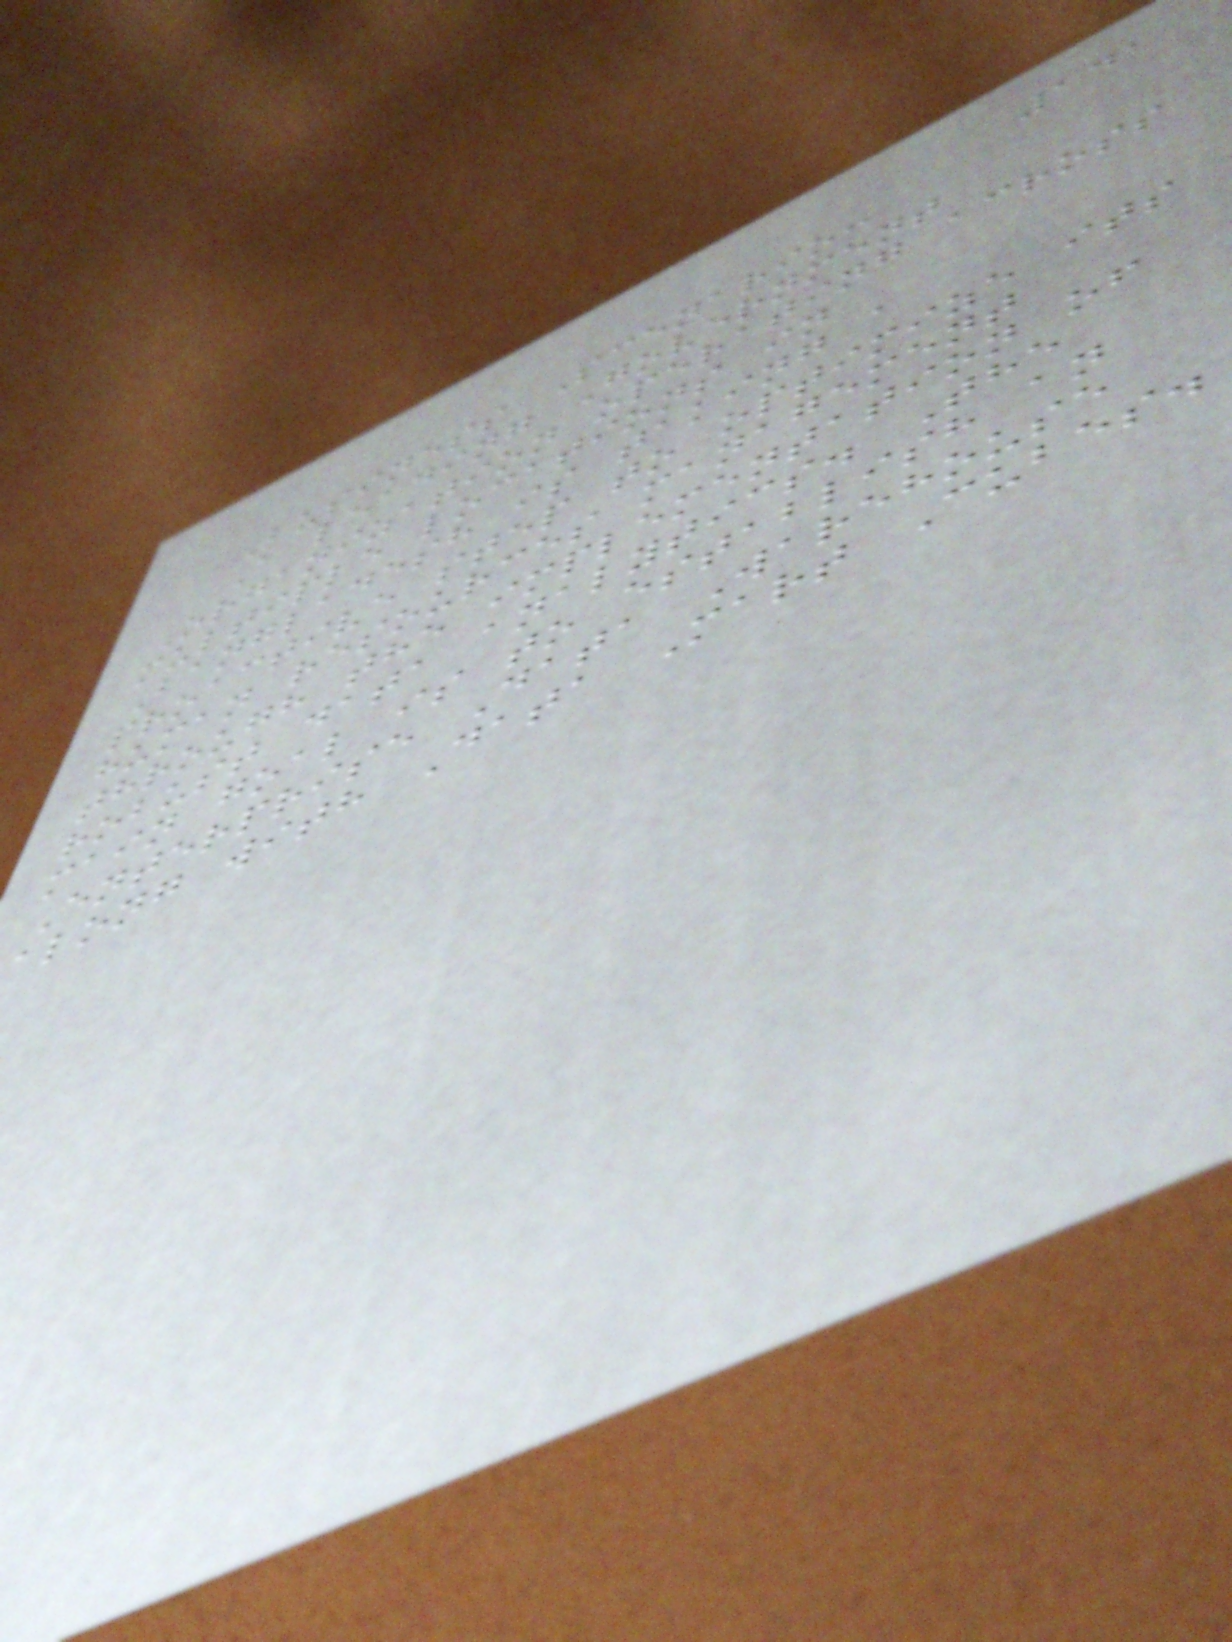141
Business Scenario:
A leading Government
Organization operating across
multiple locations in
Bangladesh is taking a
proactive step to optimize its
human resources management
through the implementation of
robust data analytics. The
main goal is to establish an
Enterprise Data Warehouse
along with Data Mart Cubes.
